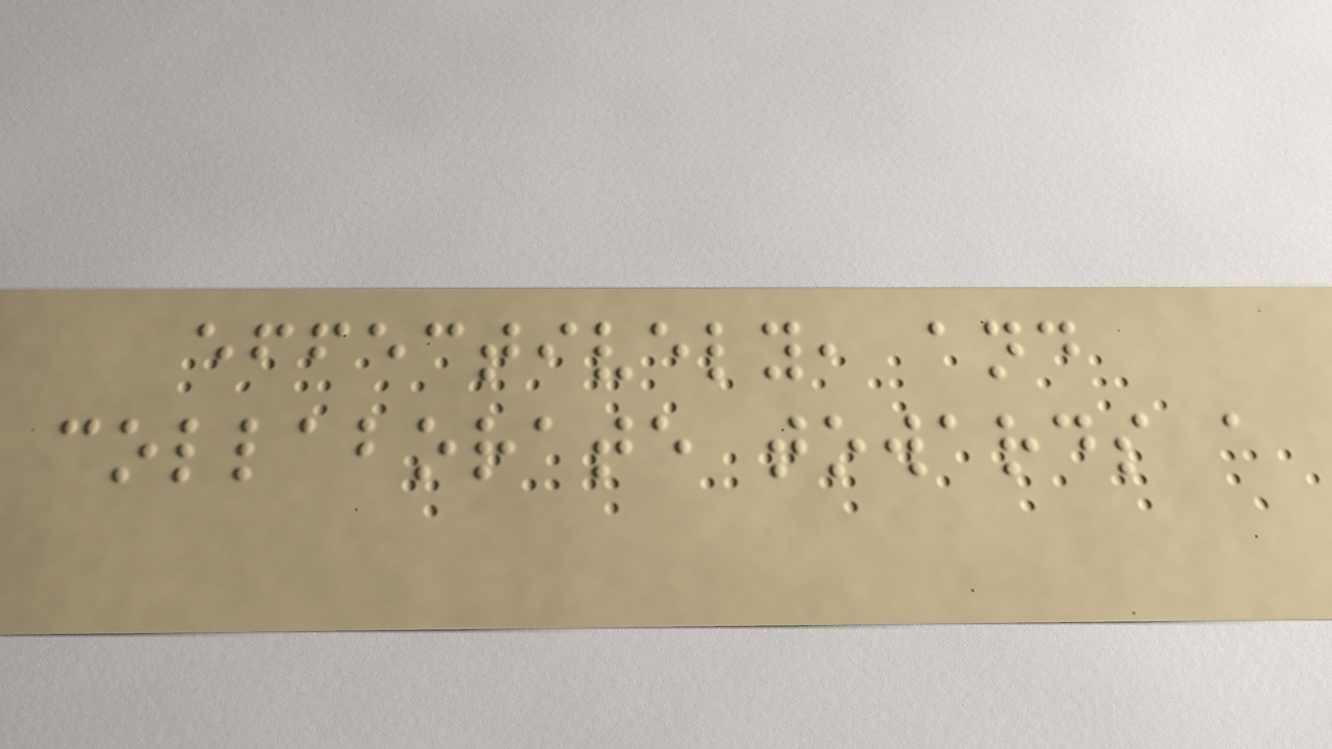effectively, and
collaborate towards a
